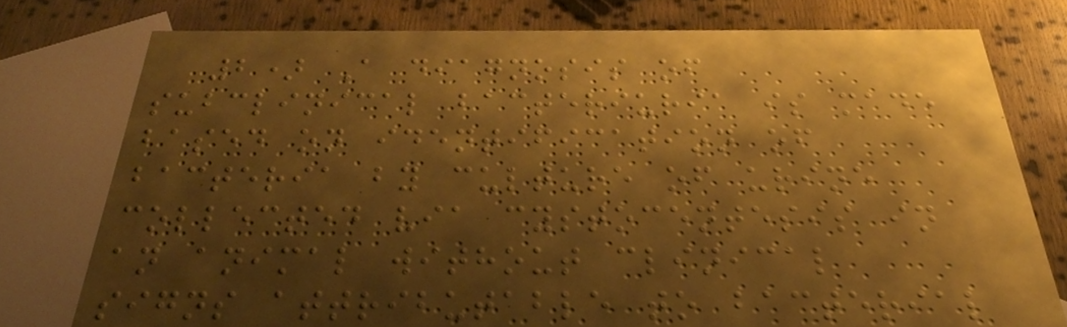2) A diagnosis of
subclinical bacteriuria is made
based on identification of
bacteria by culture of urine
collected via cystocentesis in
an animal without clinical
signs attributable to bacterial
